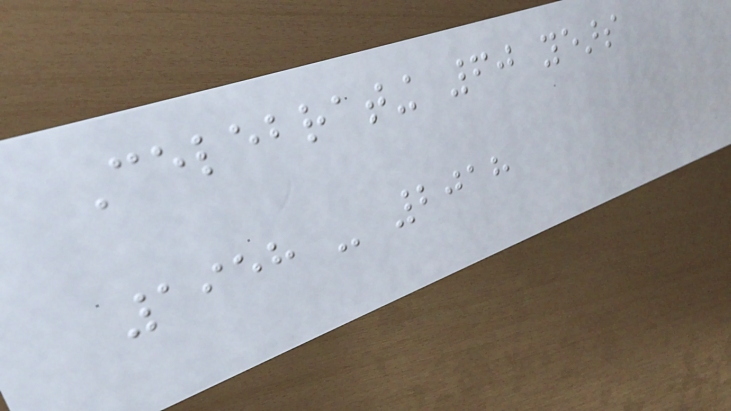Celebrating 60 years
1958 - 2018
